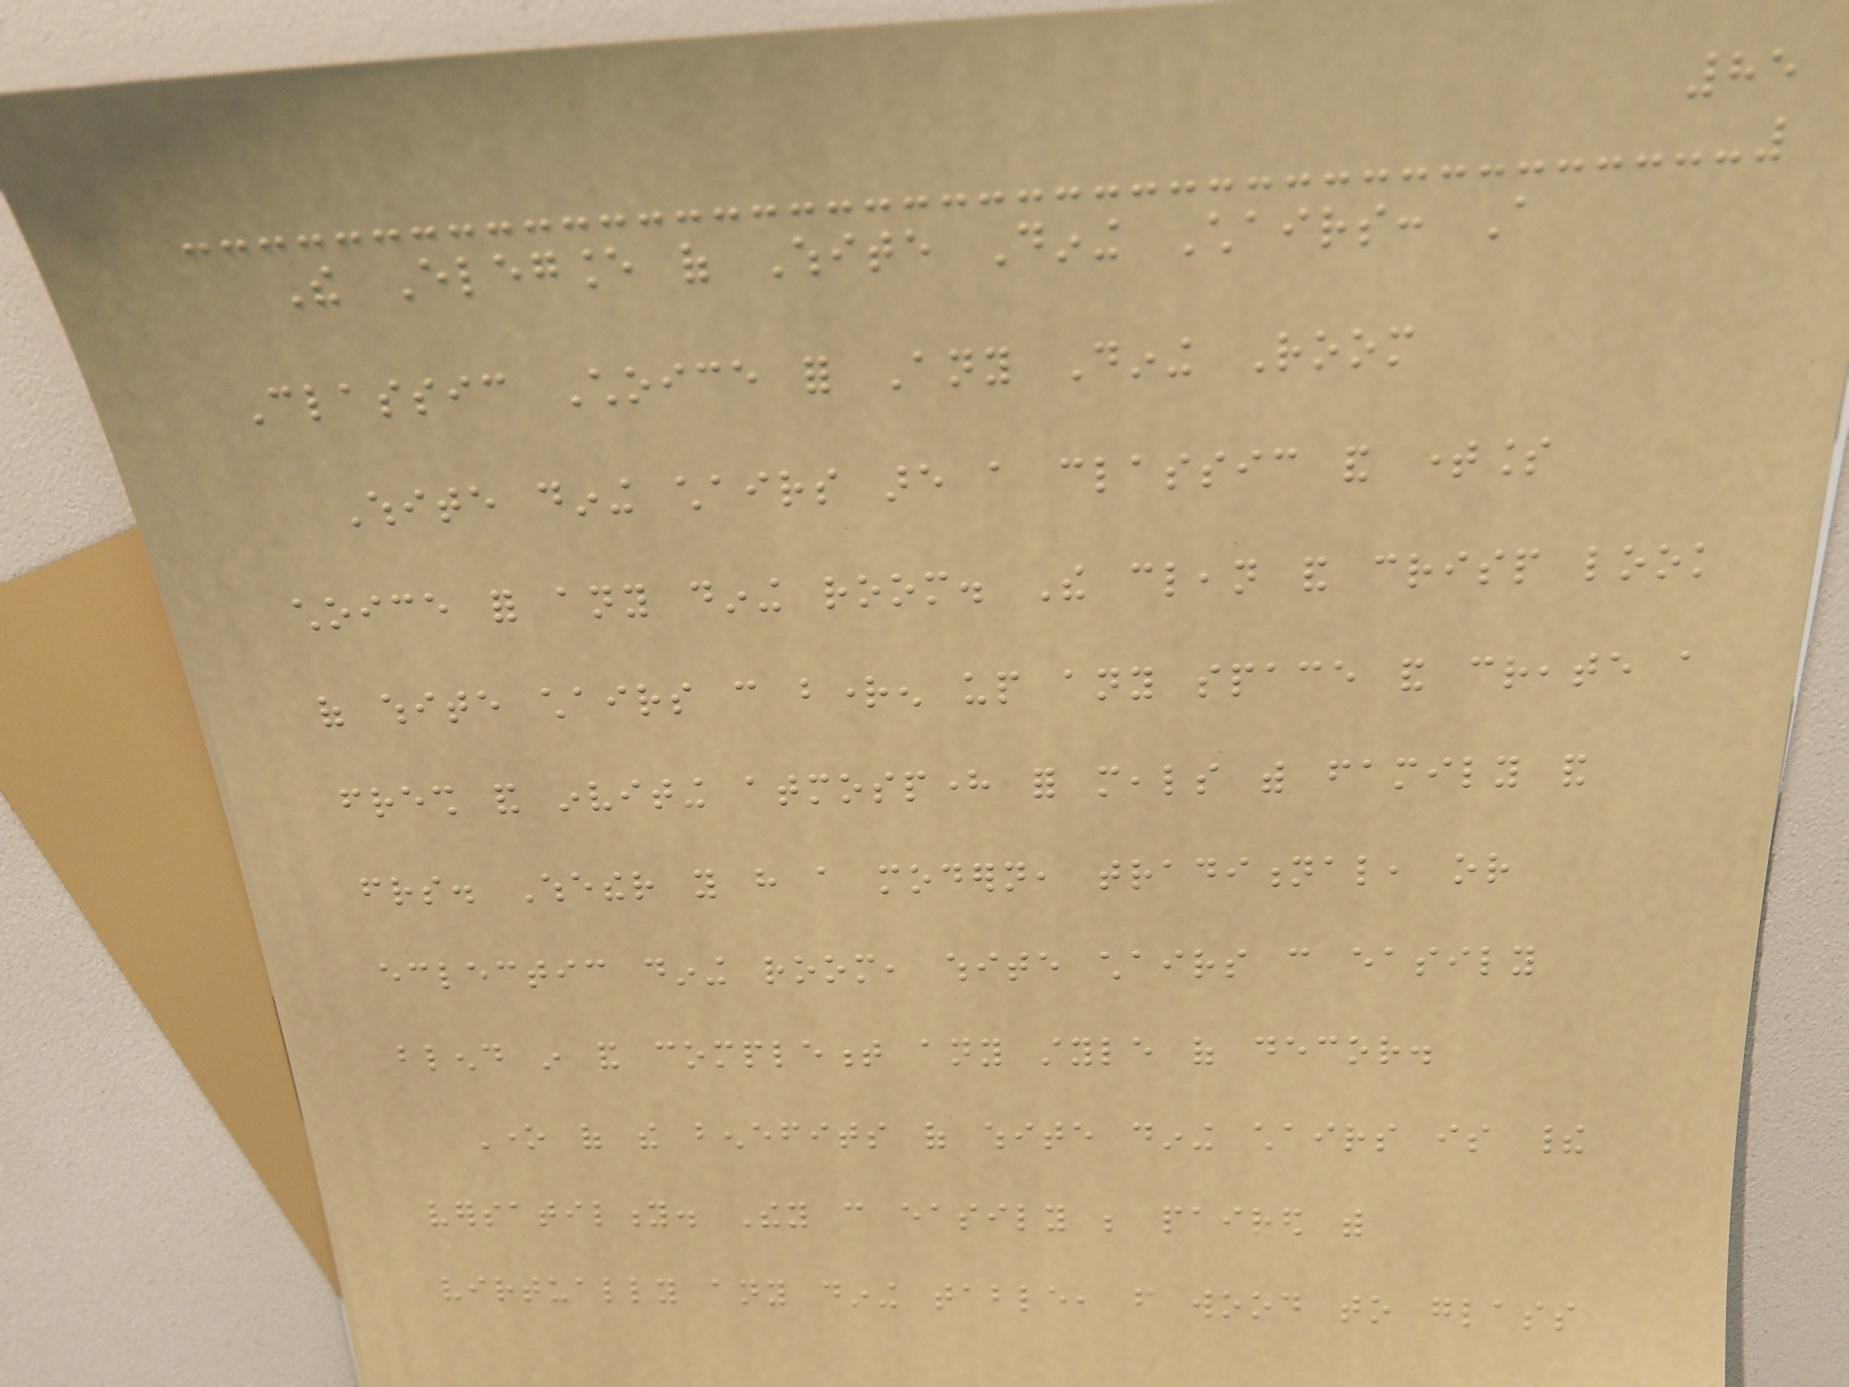85
The Elegance of White Dining Chairs: A
Classic Choice for Any Dining Room
White dining chairs are a classic and timeless
choice for any dining room. The clean and crisp look
of white chairs can brighten up any space and create a
fresh and inviting atmosphere for meals with family and
friends. Whether you have a modern, traditional, or
eclectic dining room, white chairs can easily
blend in and complement any style of decor.
One of the benefits of white dining chairs is their
versatility. They can easily be paired with
virtually any dining table, from wood to glass
